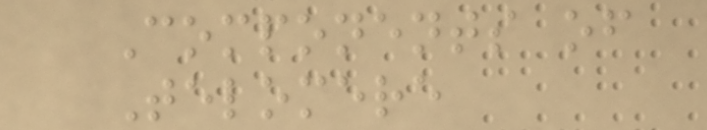Components of
Telomere
